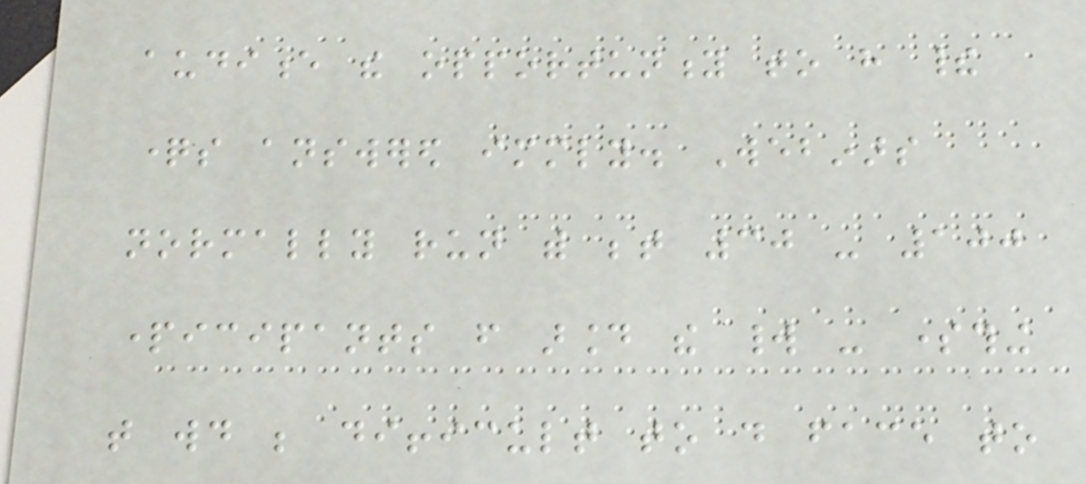audience the opportunity to have their
questions answered immediately. Webinars
normally run with between 30 - 100
participants from around the world - something
that would be difficult to do face to
